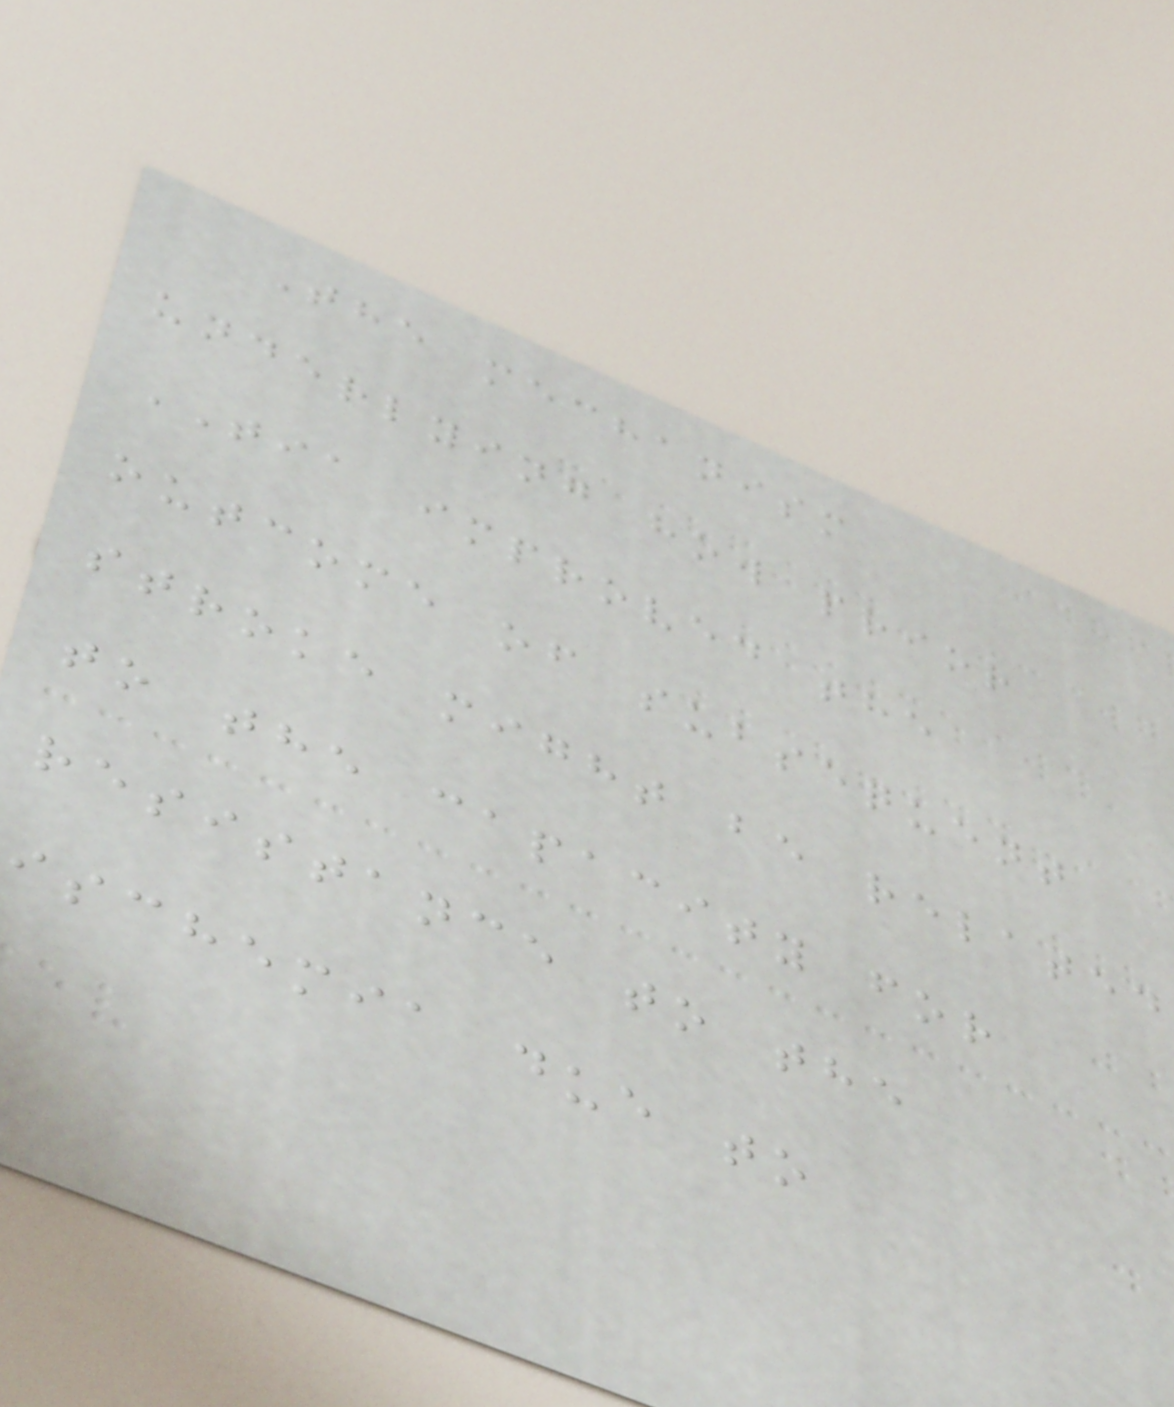The mechanism
underlying how prior
TIA improved the
outcome of subsequent
stroke might be related
to the capacity for
resistance to the
ischemia due to
